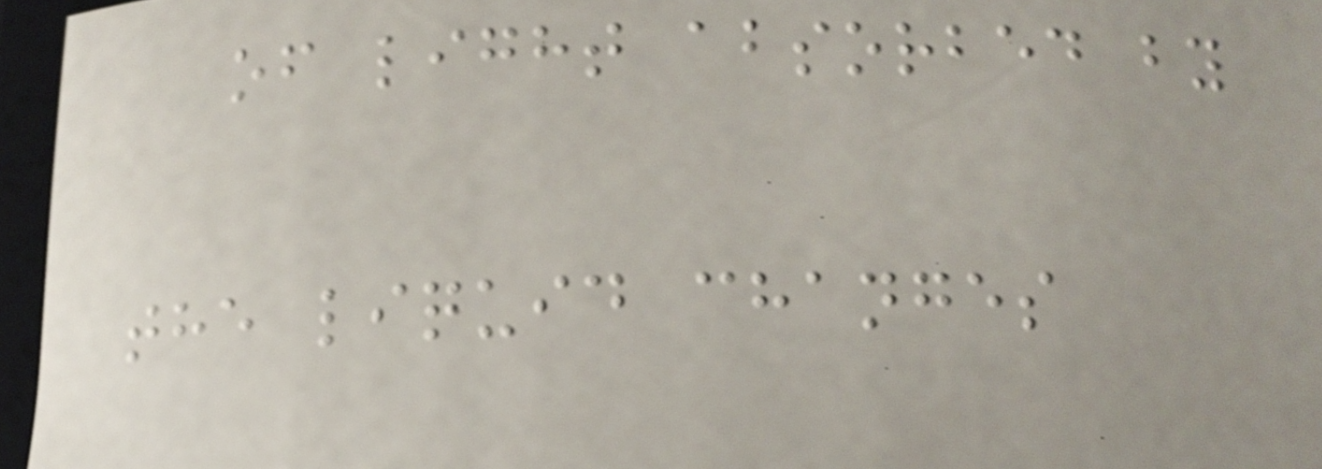of light absorbed by
the liquid changes
